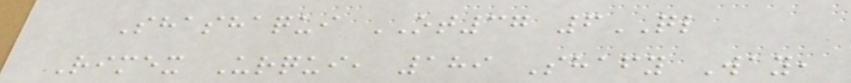Shashaqui OT37 6QL
Rimex Urqui, 189 Shafy Way,
